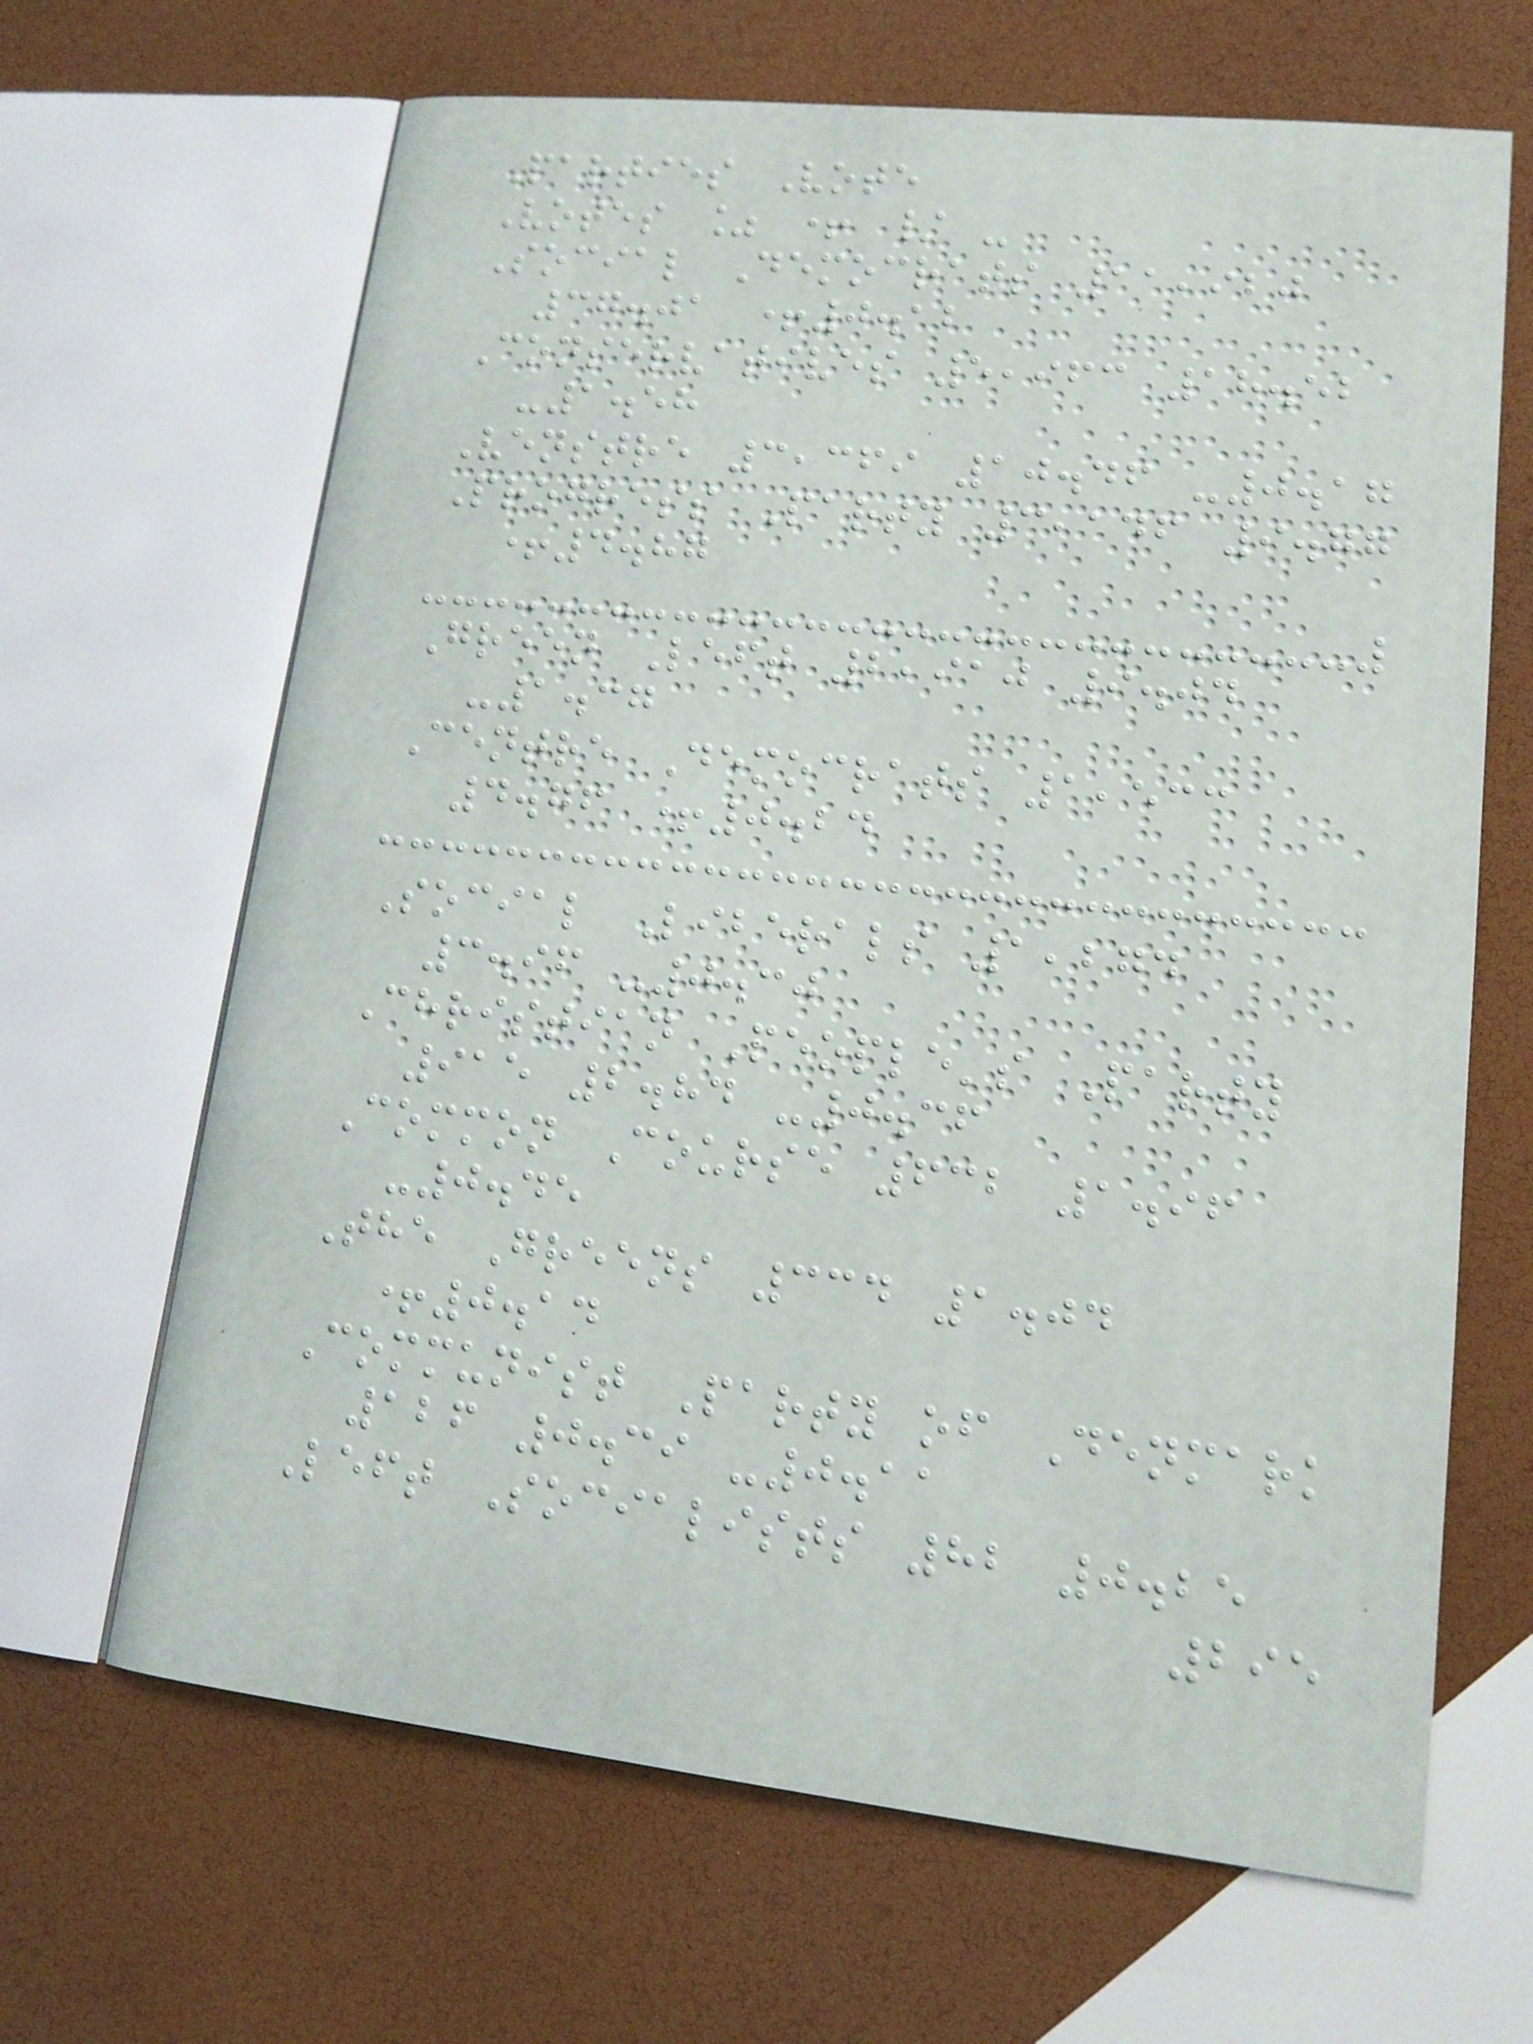Parties Vote
Votes % + / -
Social Democrats 11,920
37.01 +0.12
Conservatives 5,963 18.52
-1.58
Venstre 3,369 10.46 -0.17
Progress Party 3,146 9.77
+4.87
Green Left 2,910 9.04
-1.37
Centre Democrats 1,533
4.76 +0.24
Social Liberals 1,274
3.96 -0.30
Christian People's Party
915 2.84 -0.36
Common Course 632 1.96
-0.45
The Greens 334 1.04
+0.14
Communist Party of Denmark
126 0.39 -0.11
Left Socialists 82 0.25
295
